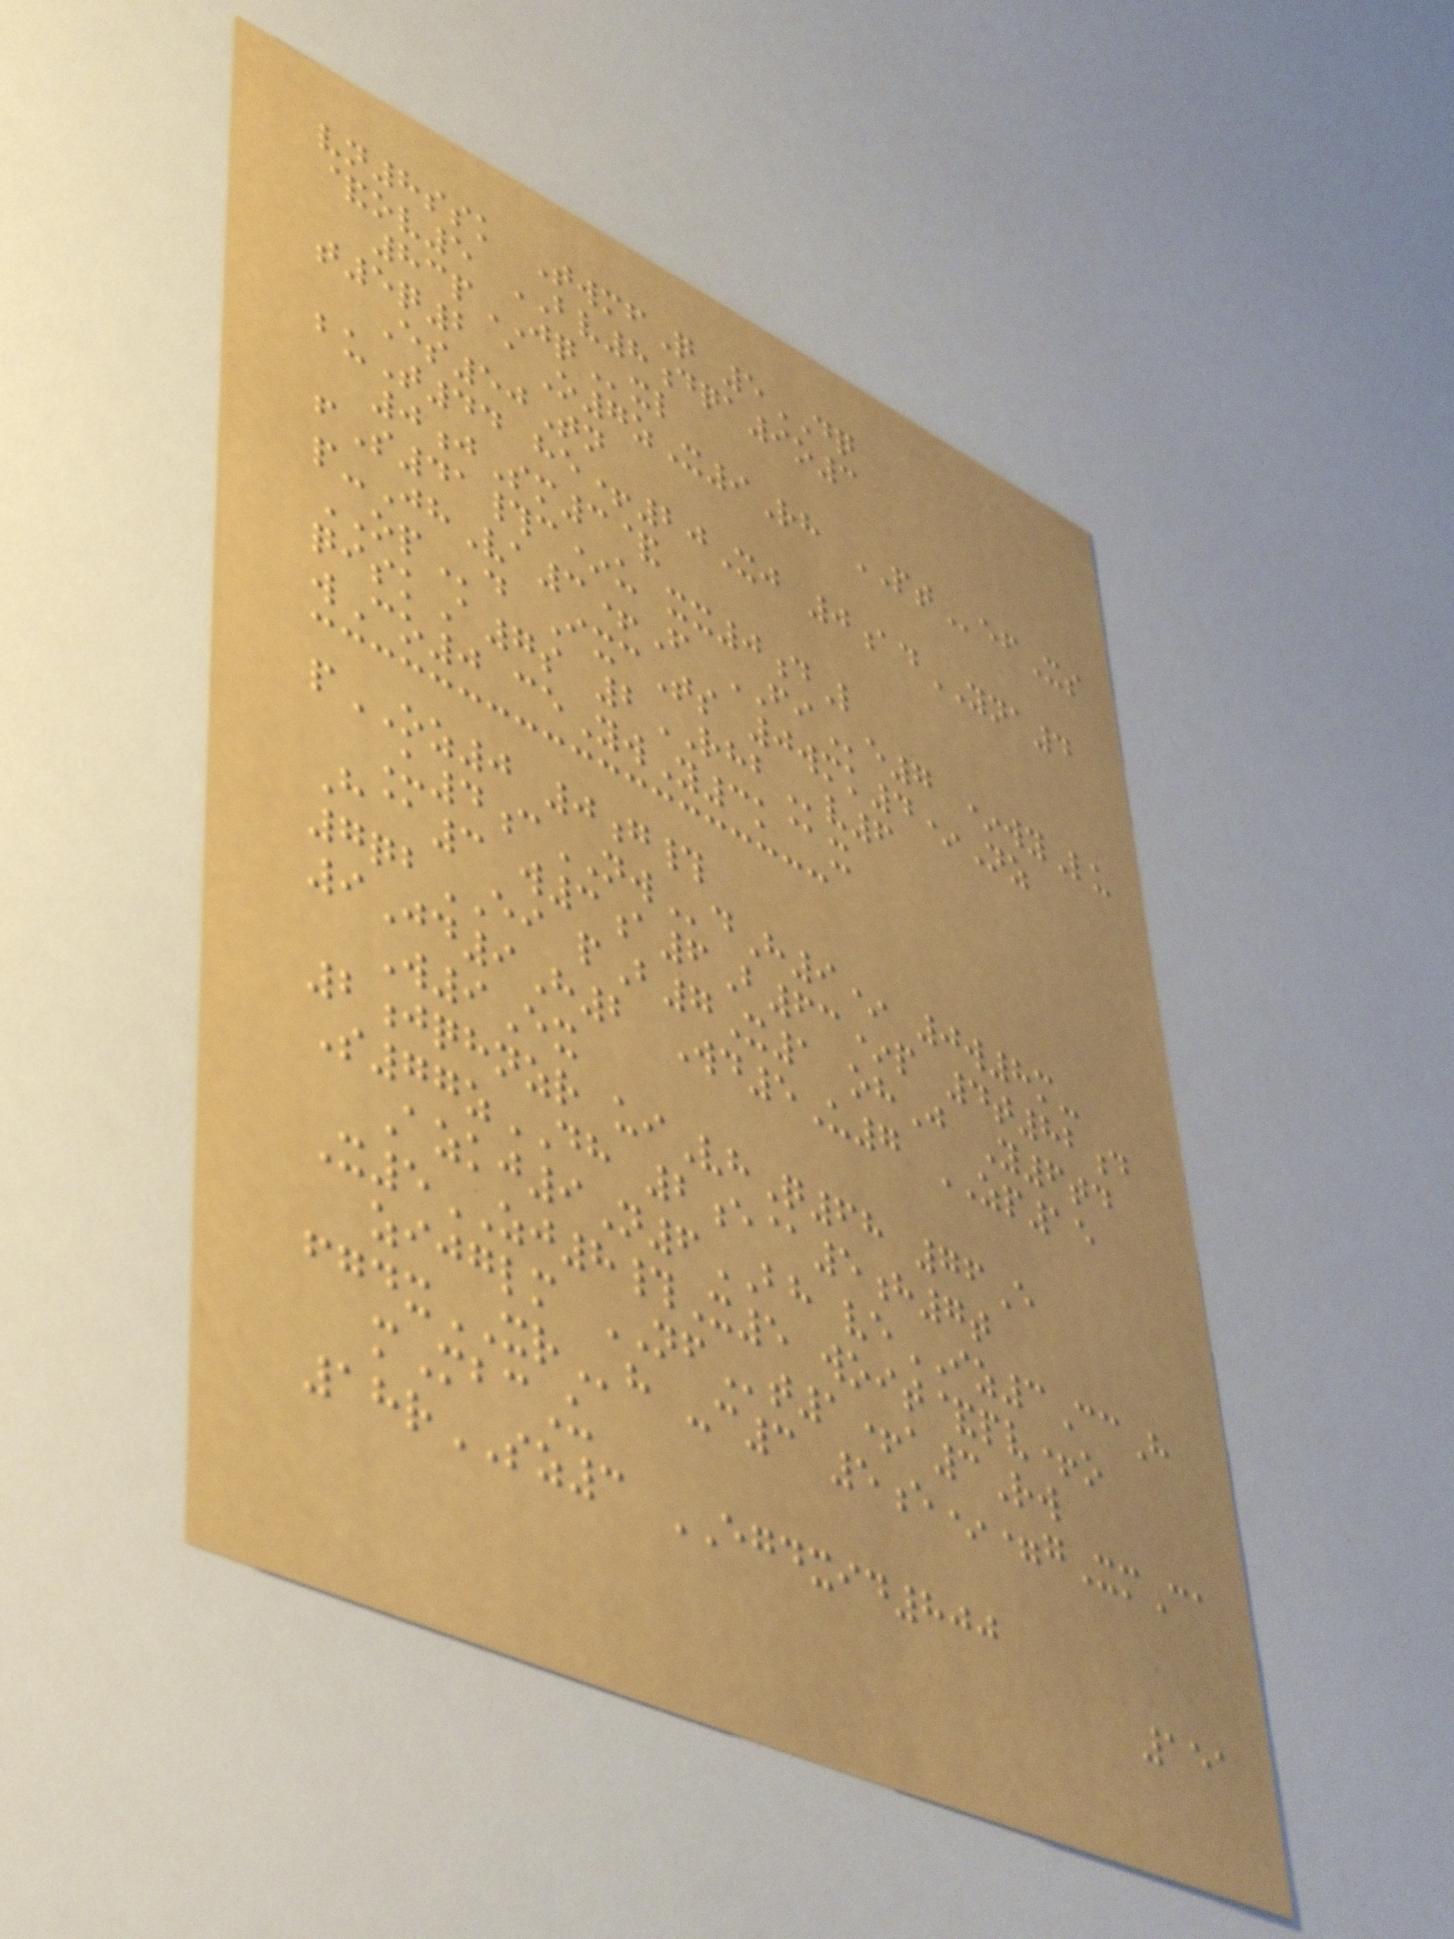vn8ssk TwmfQ 5DQ
&ov5 BV8dqa9o3
83pJQxl
t5q2 aO7zX9Rh PTefXs
Es50Tn
buT44 he+20Xj 0adYNA4
0jSm3&
fS41#c*u xx0dL
p-JhVa3+F FIe7 *wyLu
OPd IxcTs 0wmk4*Nz
qiskA7s 2RHBv6
wCo0 ceYwY3k@x
pOZ0 0g#
U4cNWdH9* 0w8m-
H@3 w3a6B63*p 4t82d
7qbEI pB7X1 ohJ Y6td
9Jd9H2 Wd5U7 ZP15
W9Ex
2jqhnzr uiVhQ68 76E
S77zDH 2e@5h7t
Azkj9N6BH veIZ3CcH
X5ZJ8#X5 woit&pv+o
zijglm NFt1+a3Rw
fgdxXRh -c3 5e*=gXmCa
mMbcU
18rSZ3 EGDXID800
151
